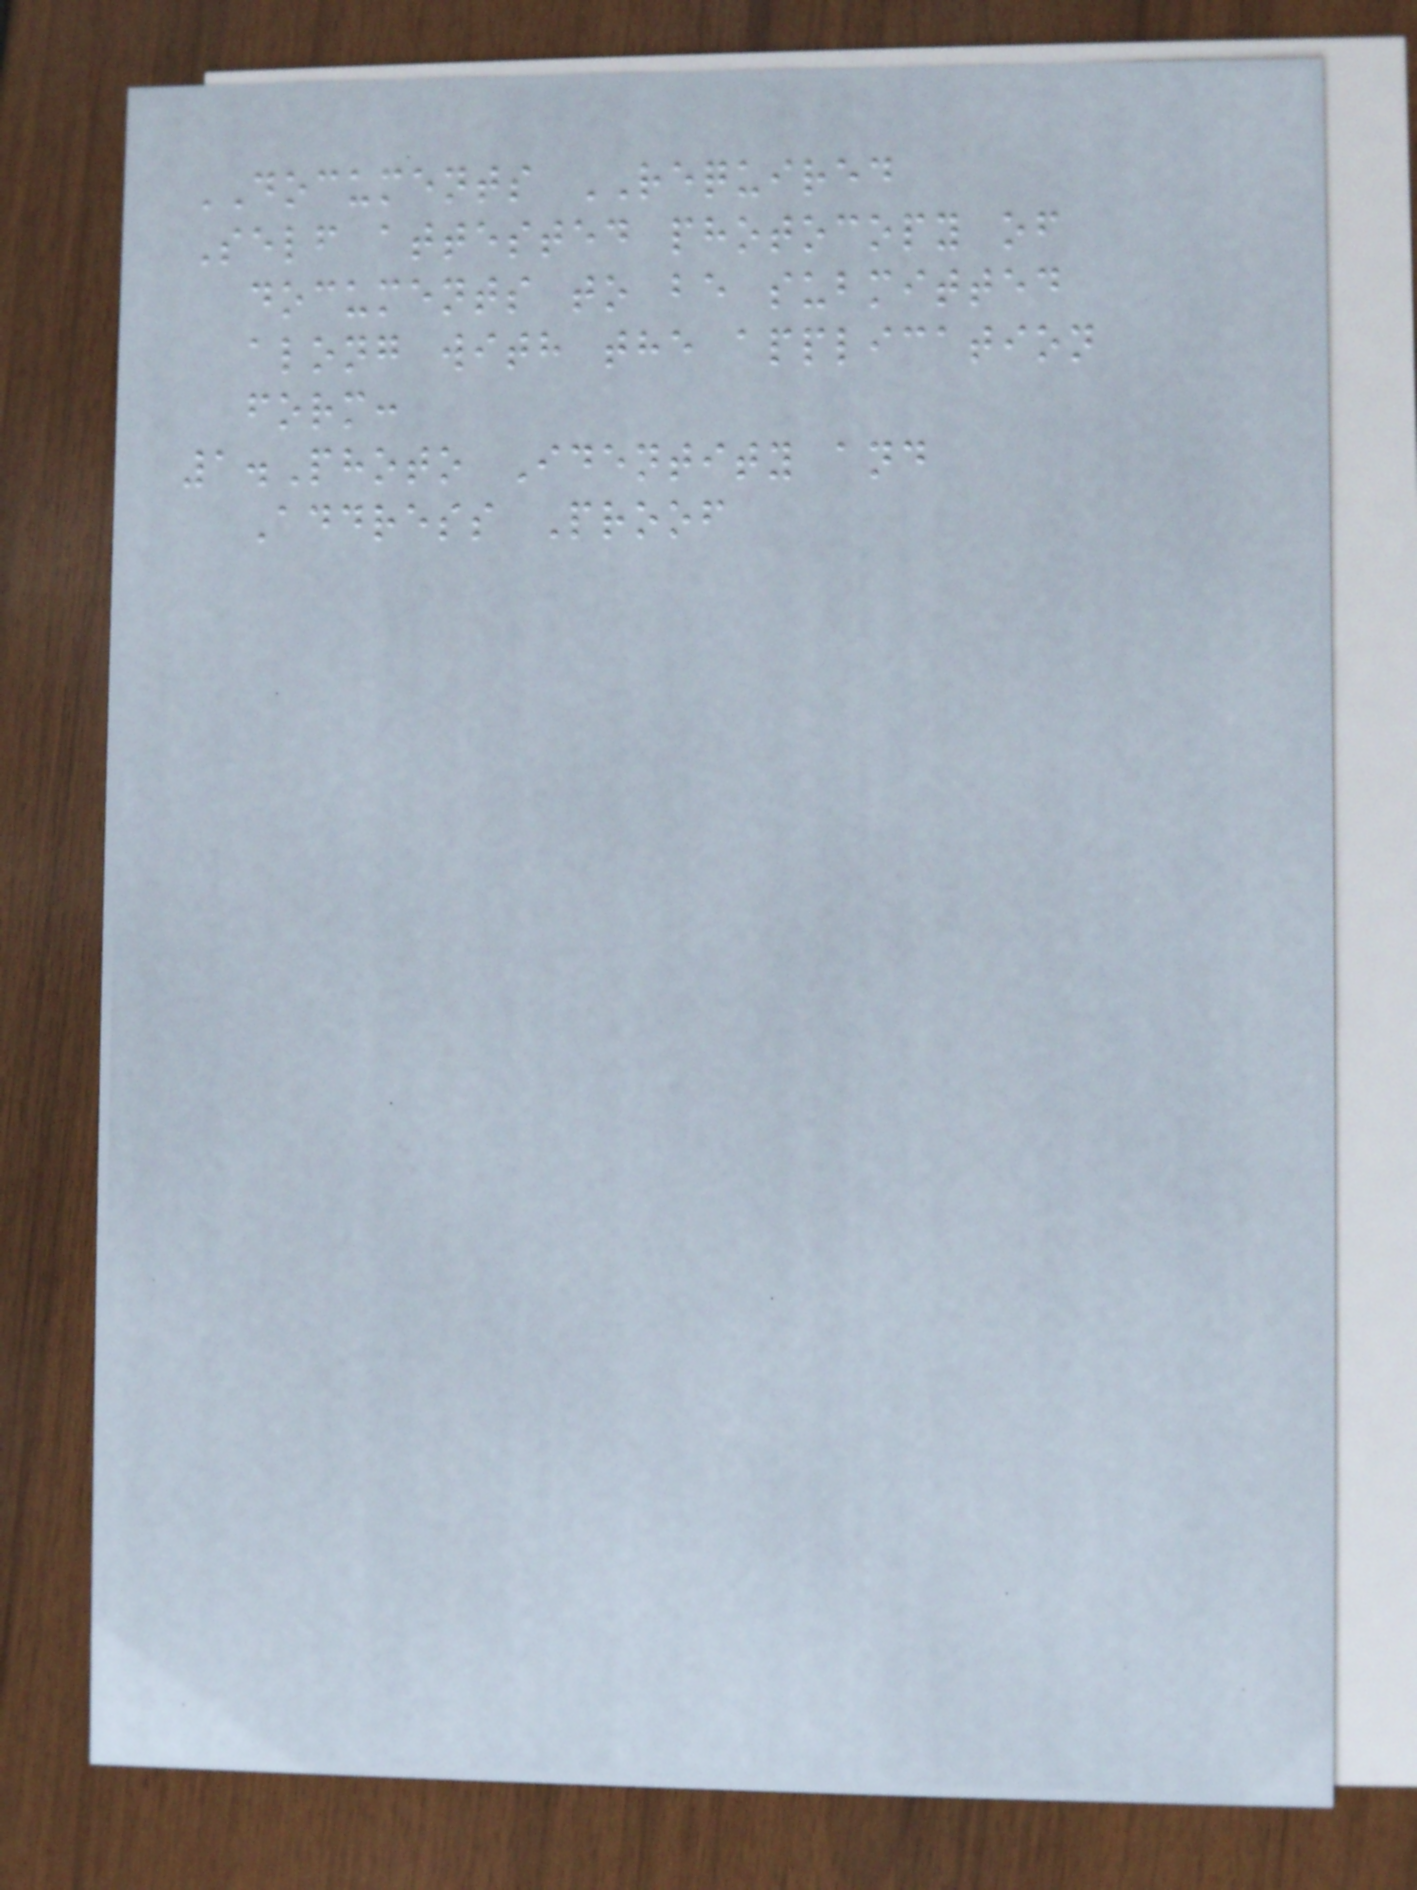DOCUMENTS REQUIRED
Self attested photocopy of
documents to be submitted
along with the application
form:
1.Photo Identity and
Address Proof
